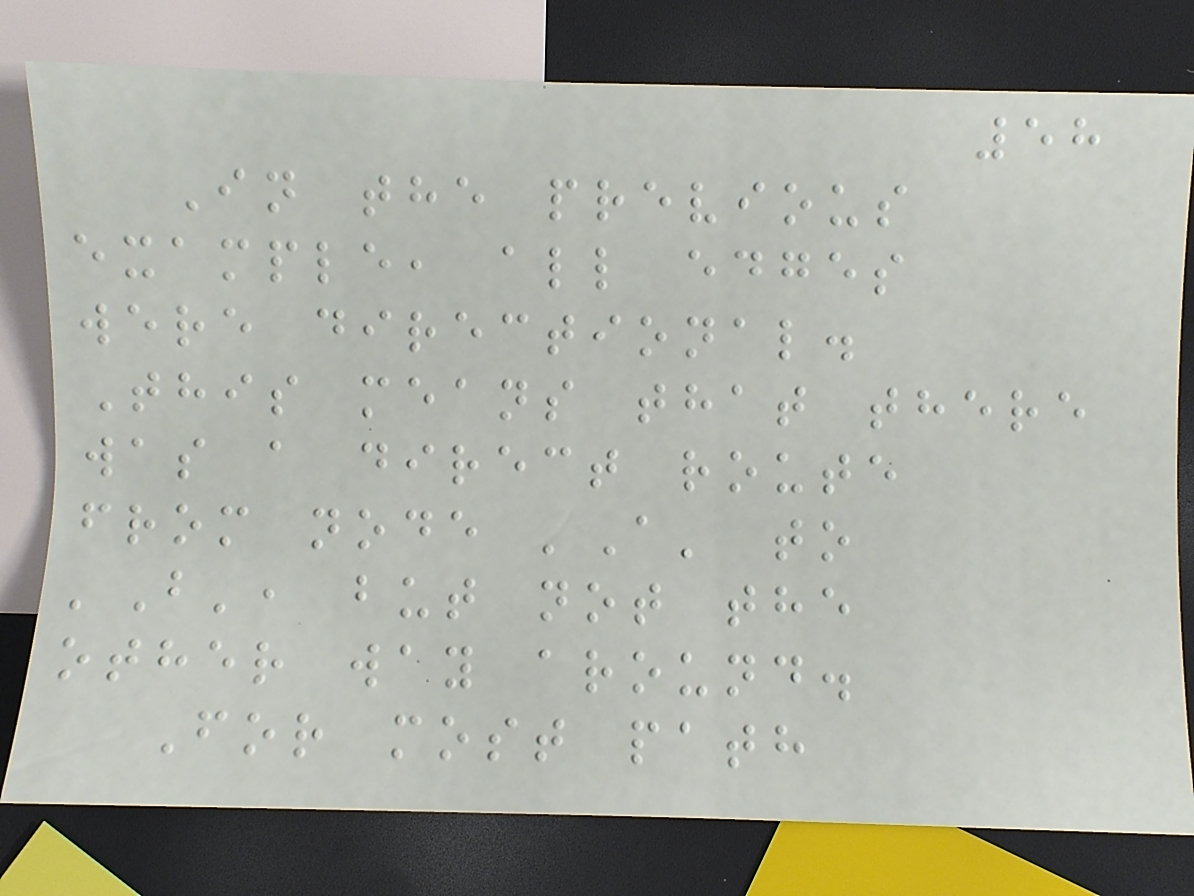58
In the previous
example, all edges
were directional.
This means that there
was a direct route
from node 'A' to
'B', but not the
other way around.
For most path
